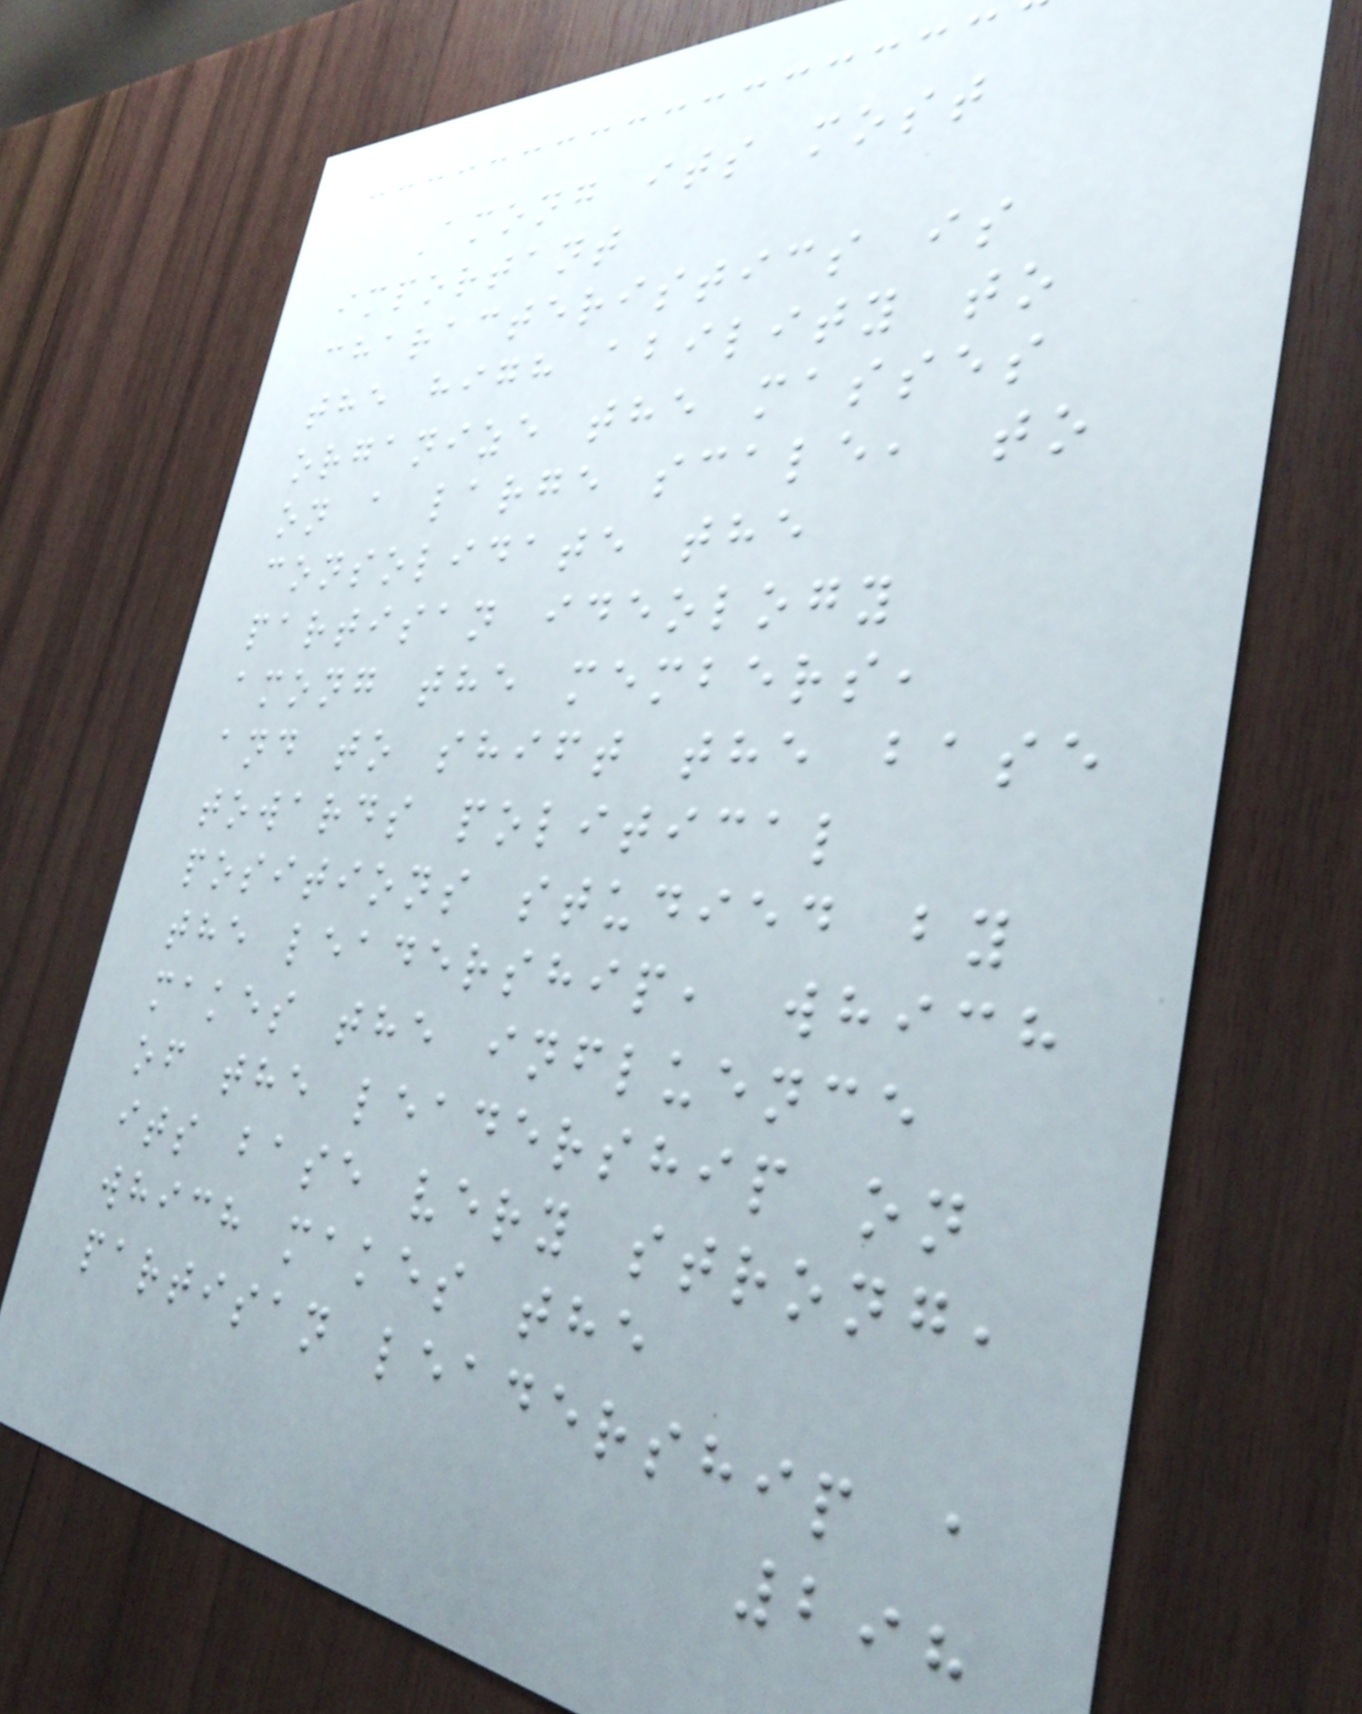Among its most
important
characteristics is
the high ability to
organize the masses
on a large scale, to
consolidate the
partisan ideology
among the members,
and to shift the base
towards political
positions studied by
the leadership, which
makes the influence
of the leadership on
its base very strong,
which makes the
partisan leadership a
298
